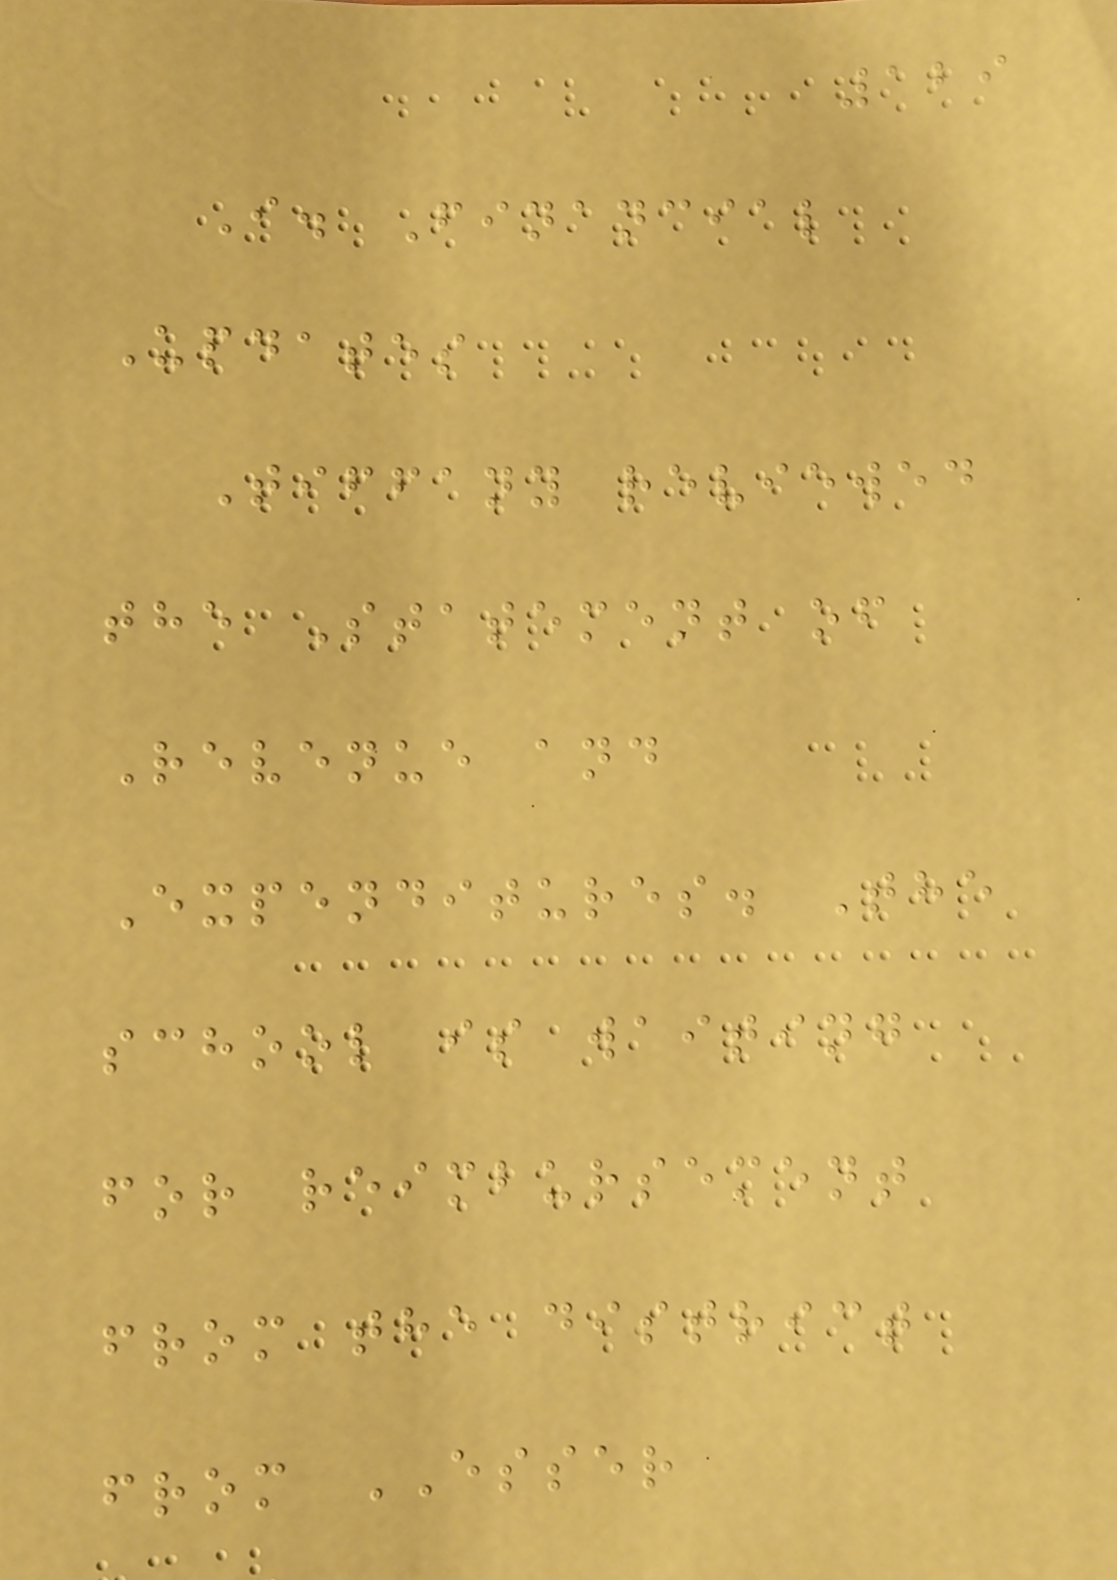129
I. Financial
Updates
Tiffany reviewed
the Statement of
Revenue and
Expenditures. The
school is waiting
for reimbursement
from the district
from ESSER
